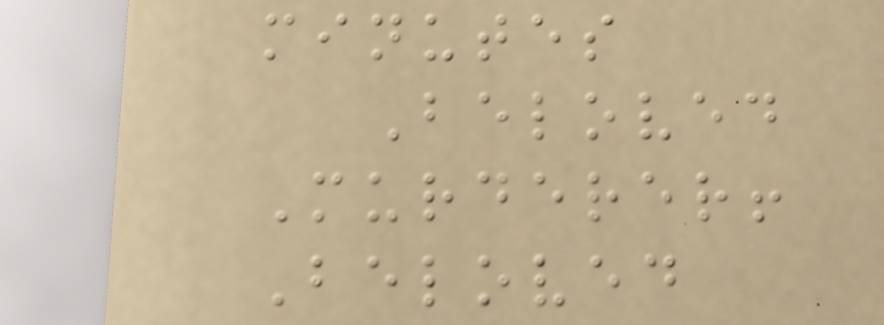minutes
Beloved
Murderer!
Beloved
